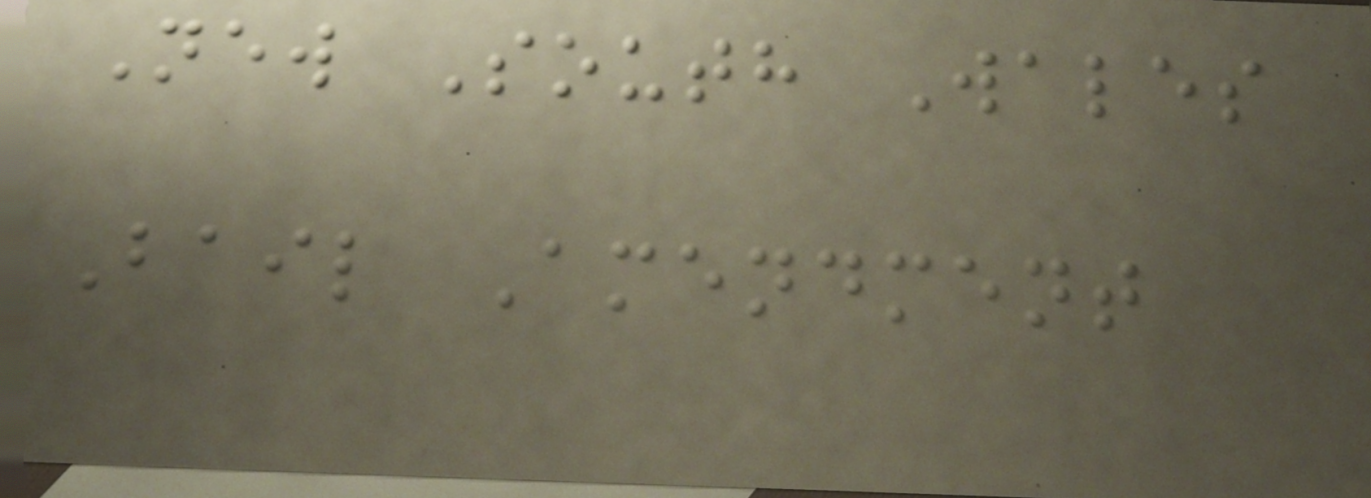New South Wales
Bail Amendment
